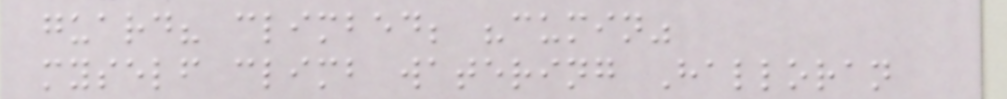guard? climbed; "cumin"
myself climb watering Halloran
